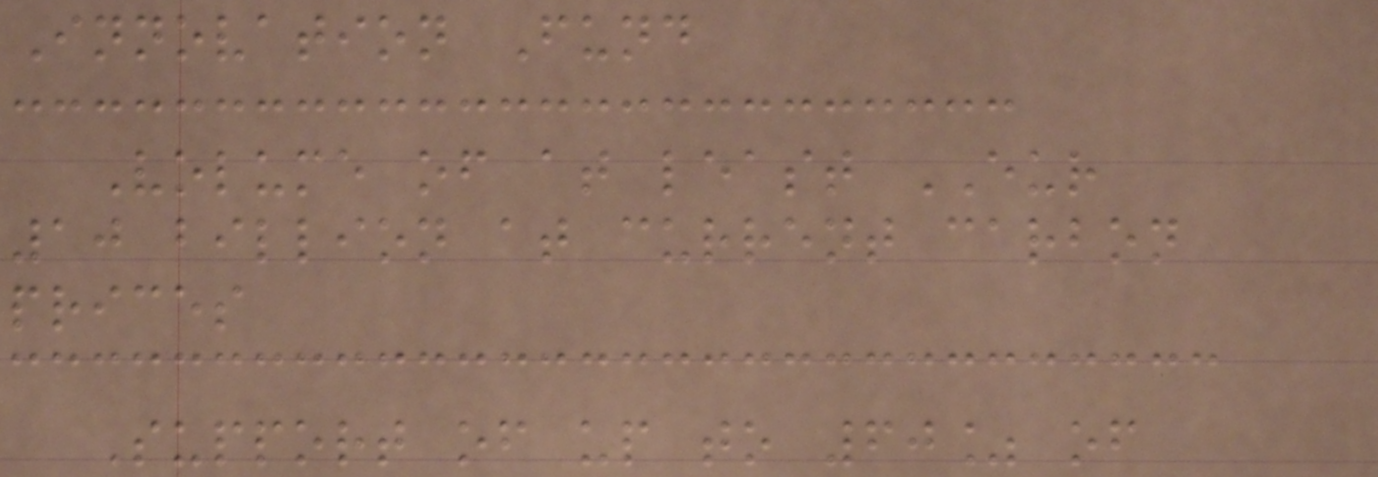Innovation Fund
Volume of at least EUR
10 billion at current carbon
prices
Support of up to 60% of
